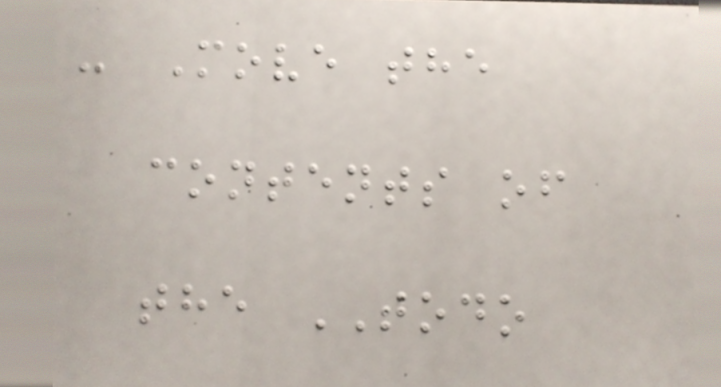- Move the
contents of
the TODO
